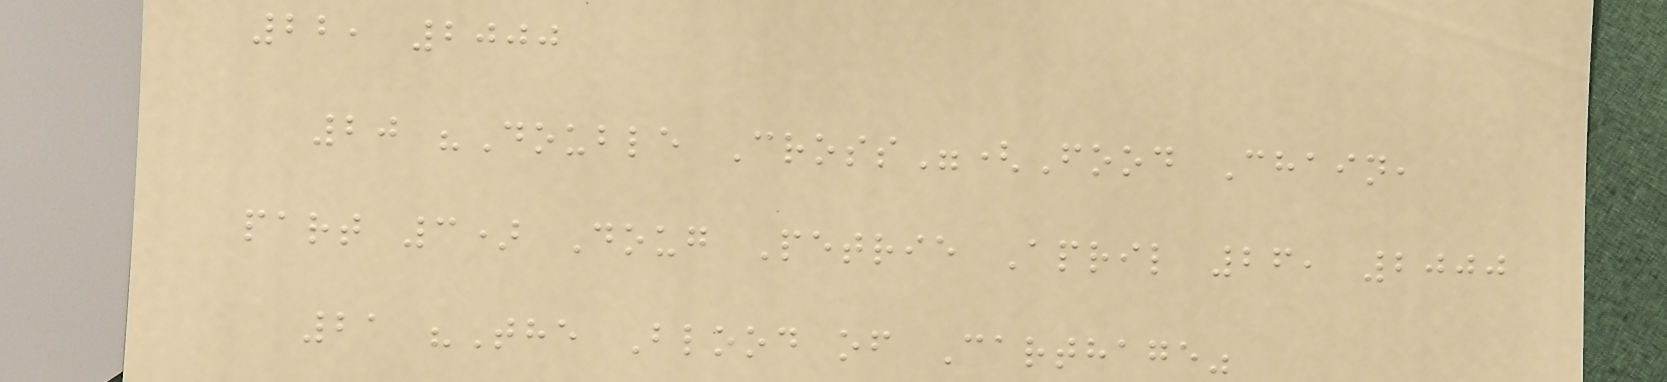22, 2000
20 "Double Cross"(Food Chain,
part 3) Doug Petrie April 26, 2000
21 "The Blood of Carthage"
